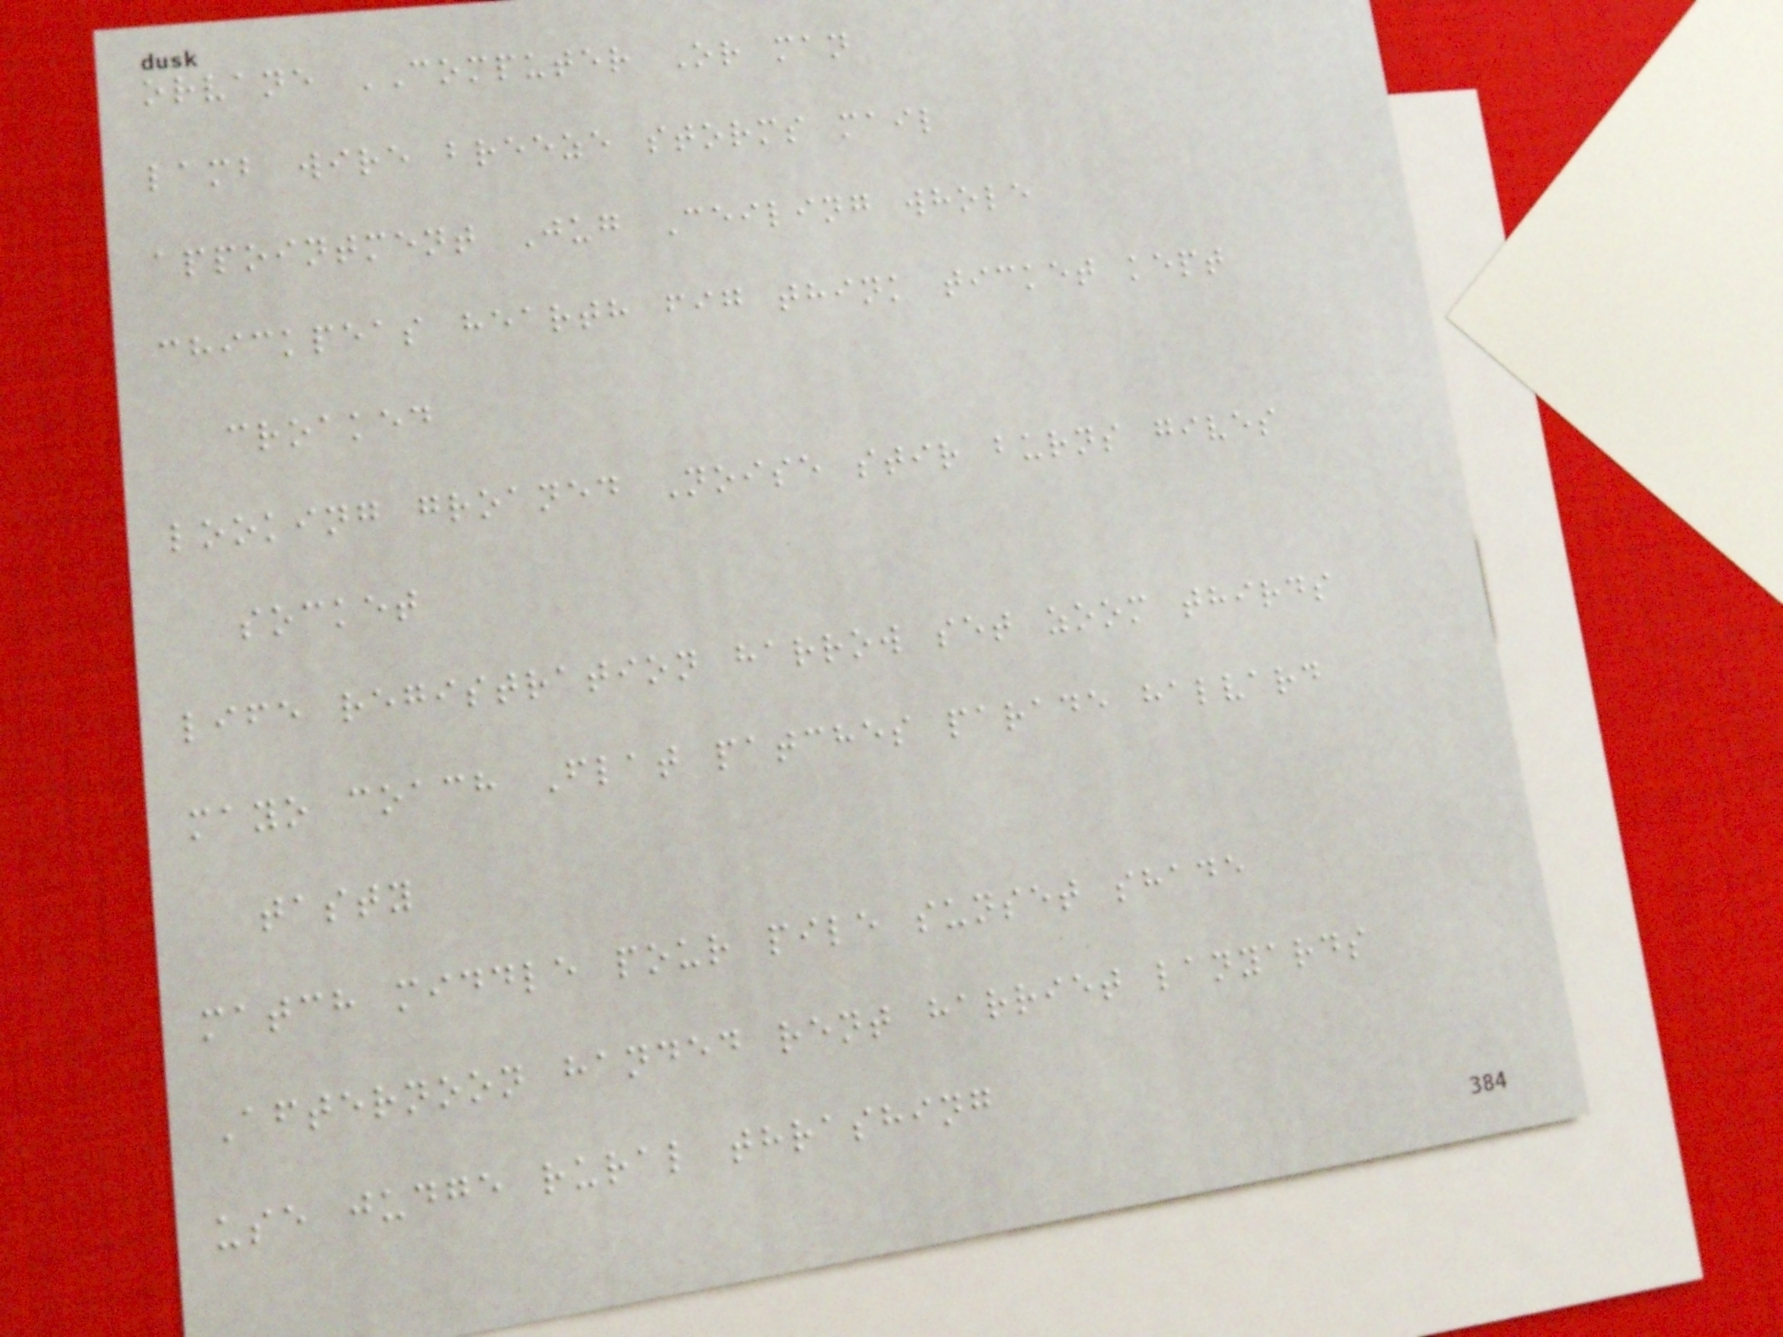orvane COMPUTER Or man
lamb wire breeze storms mail
appointment Jug Ceiling whole
chickpeas hearth fig think ticket kept
croaked
looking groaned Noise stir burns gives
socket
life registration harrow set zoom thirds
mayo coach Flat patches parade halvard
tasty
match middle pour pile sunset shade
Afternoon handed rent harriet lanyards
use judge rural thrashing
